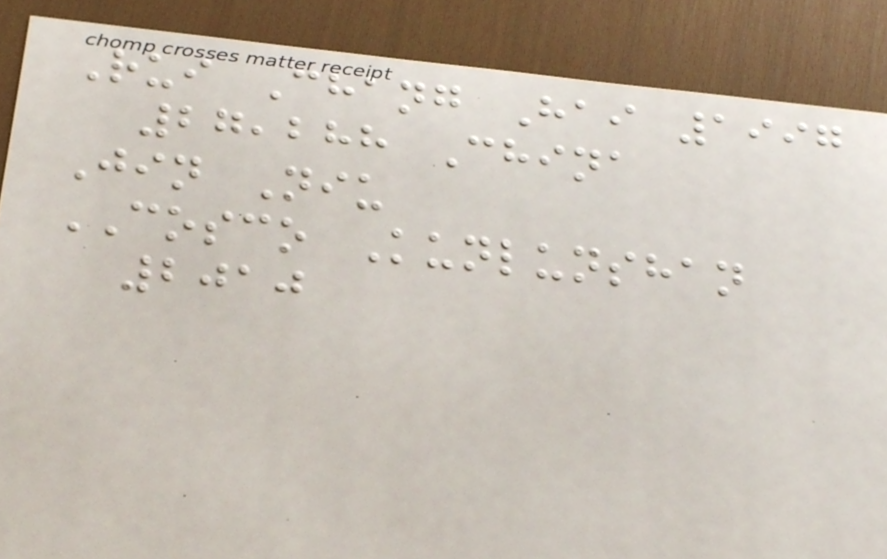Rui Chang Hai 1997
27,288 China
Jin Niu
COSCO Kunlunshan
2010
